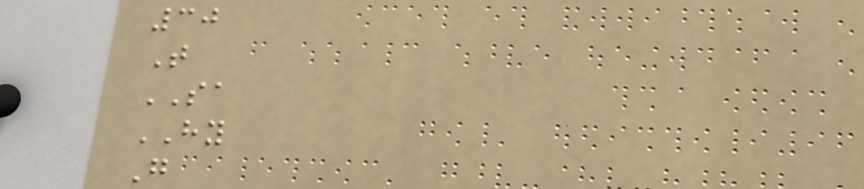30
T
SA
HY
G
